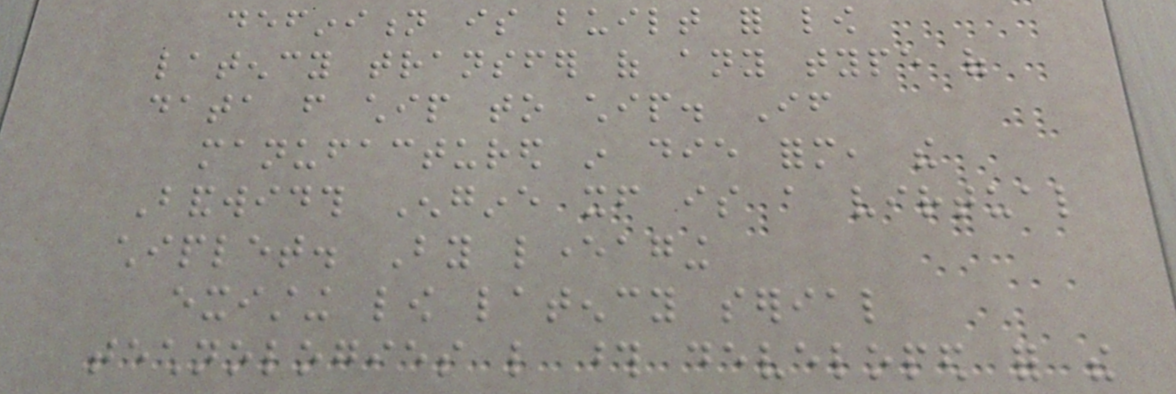definition is built for low
latency transfer of any type of
data from chip to chip. If
manufactured in die form, the
Bandwidth Engine itself is a virtual
chiplet. By leveraging
existing low latency serial
technologies like those developed for the
